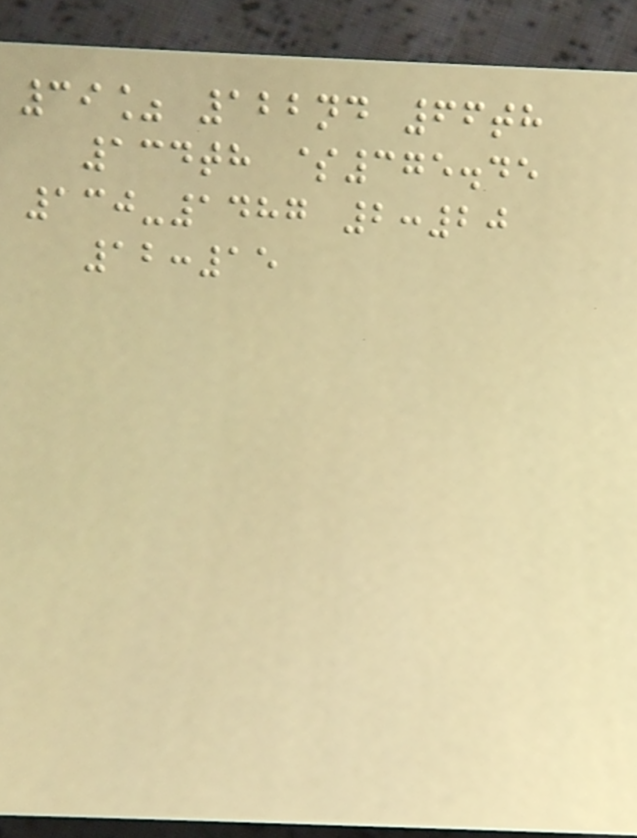39% 122nd 66th
134th $375.45
130-1487 2:20
12:15
